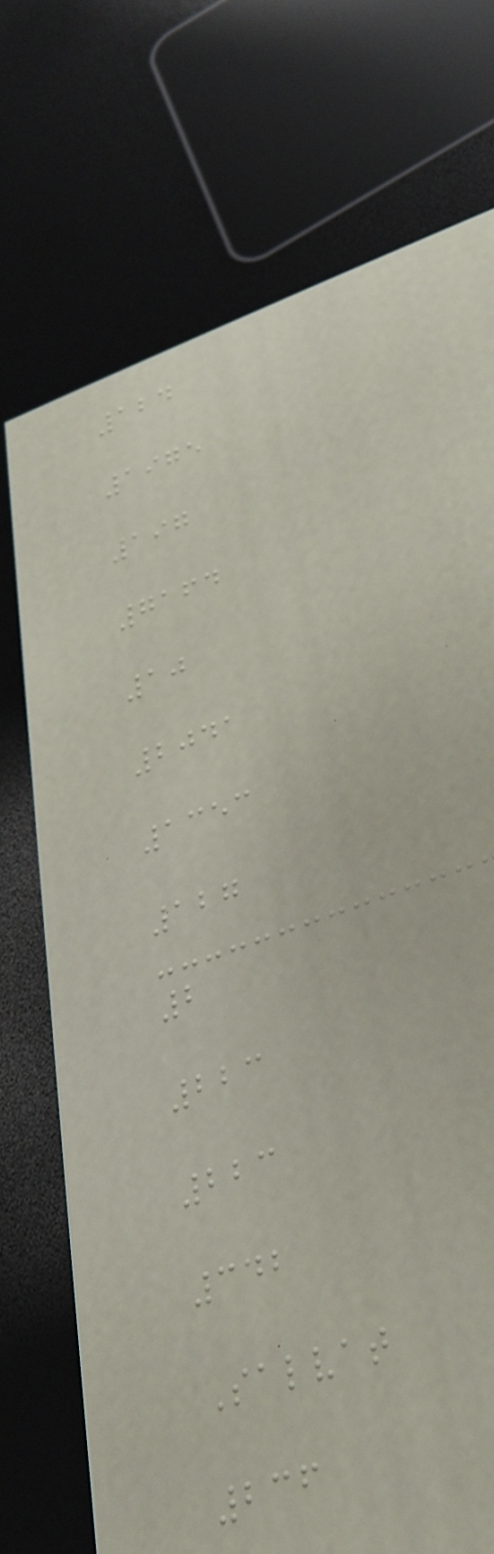124
1975
197
7164
10
2041
1353
127
2
223
223
342
Salvat
236
